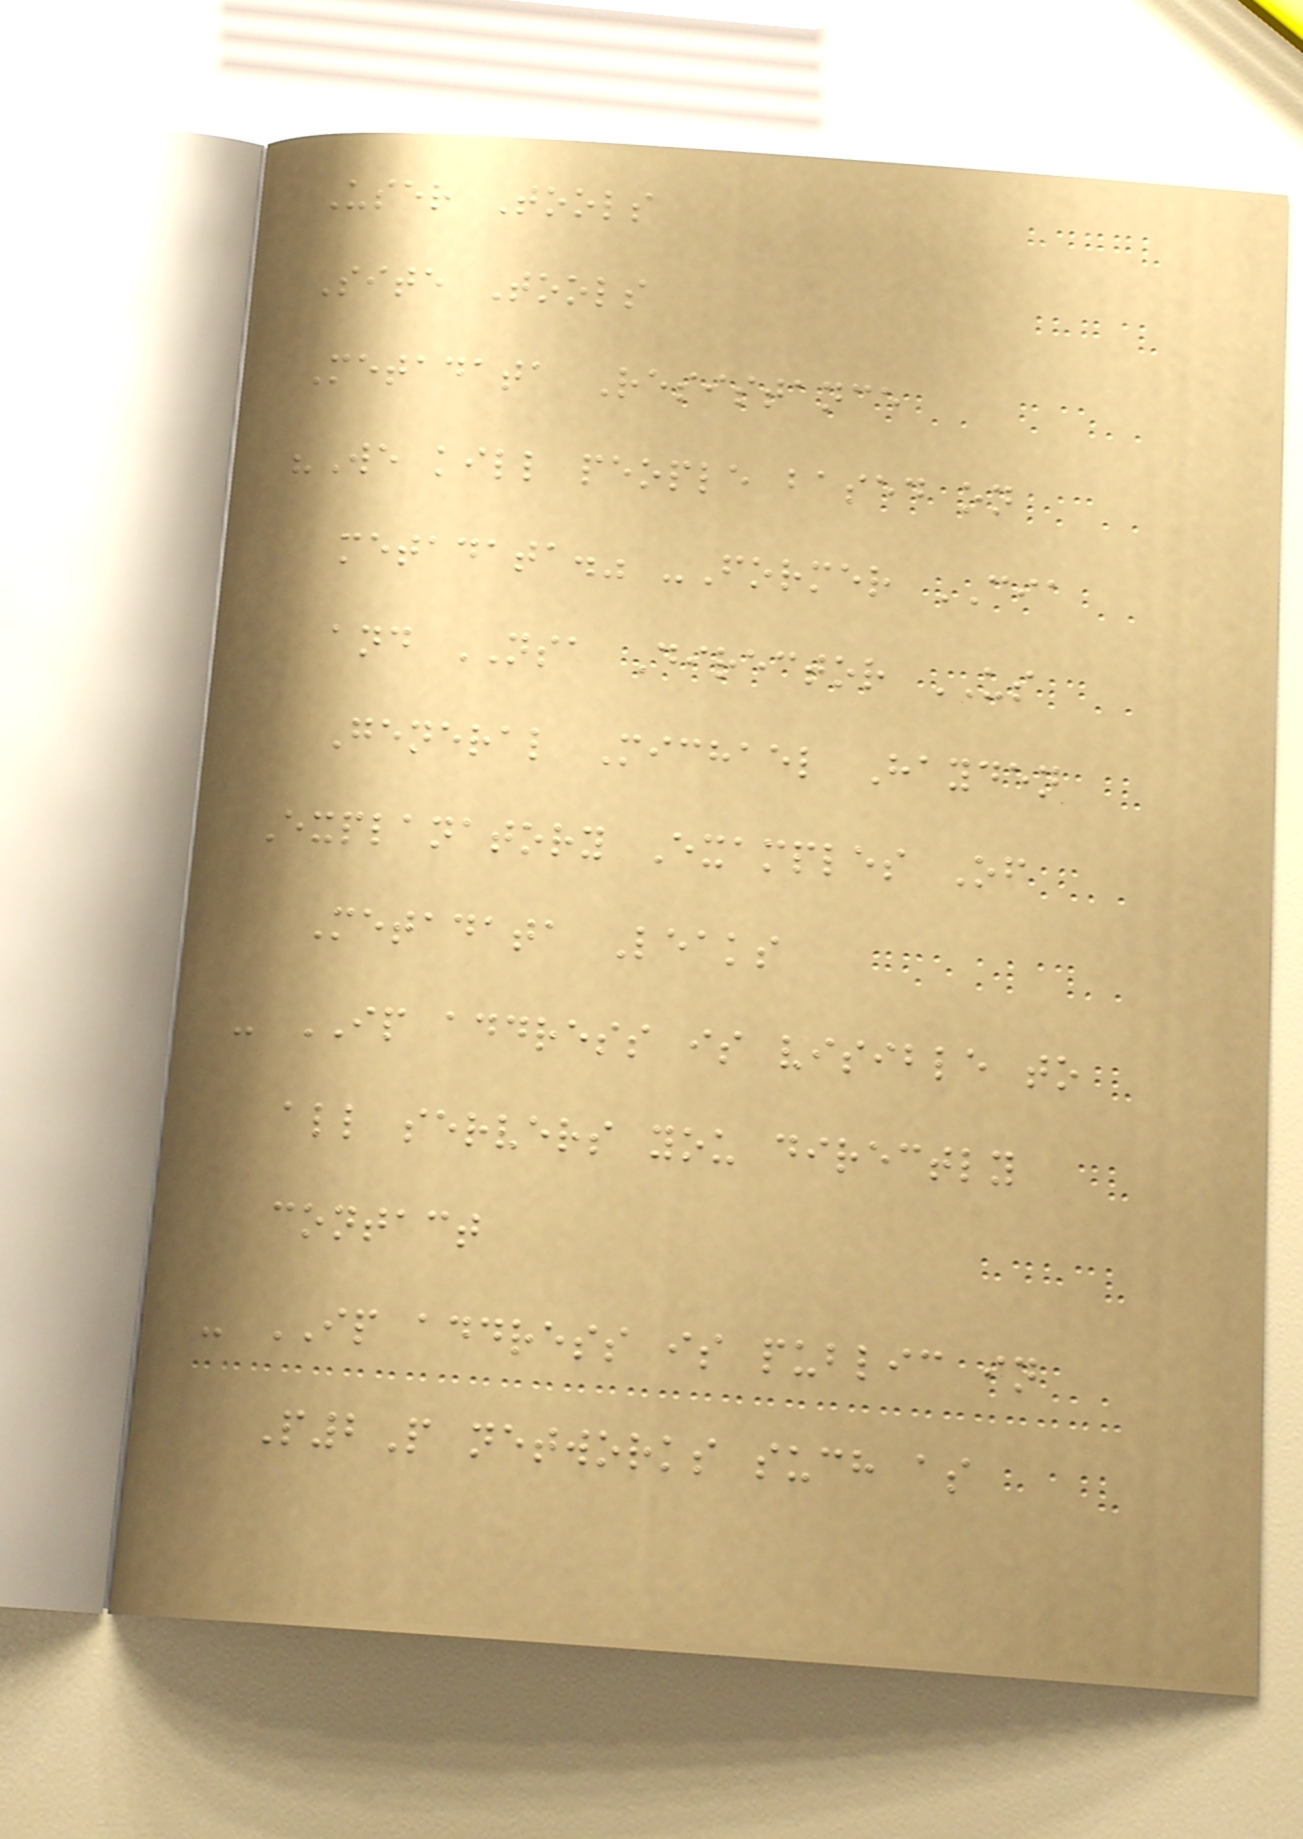User Tools
Site Tools
Metadata Resistance
"We kill people based on
metadata." -Former CIA
and NSA Director US
General Michael Hayden
Explanatory Examples Of
Metadata Leaks
- IP address is visible to
all servers you directly
contact
- IP address is public in
P2P networks such as
